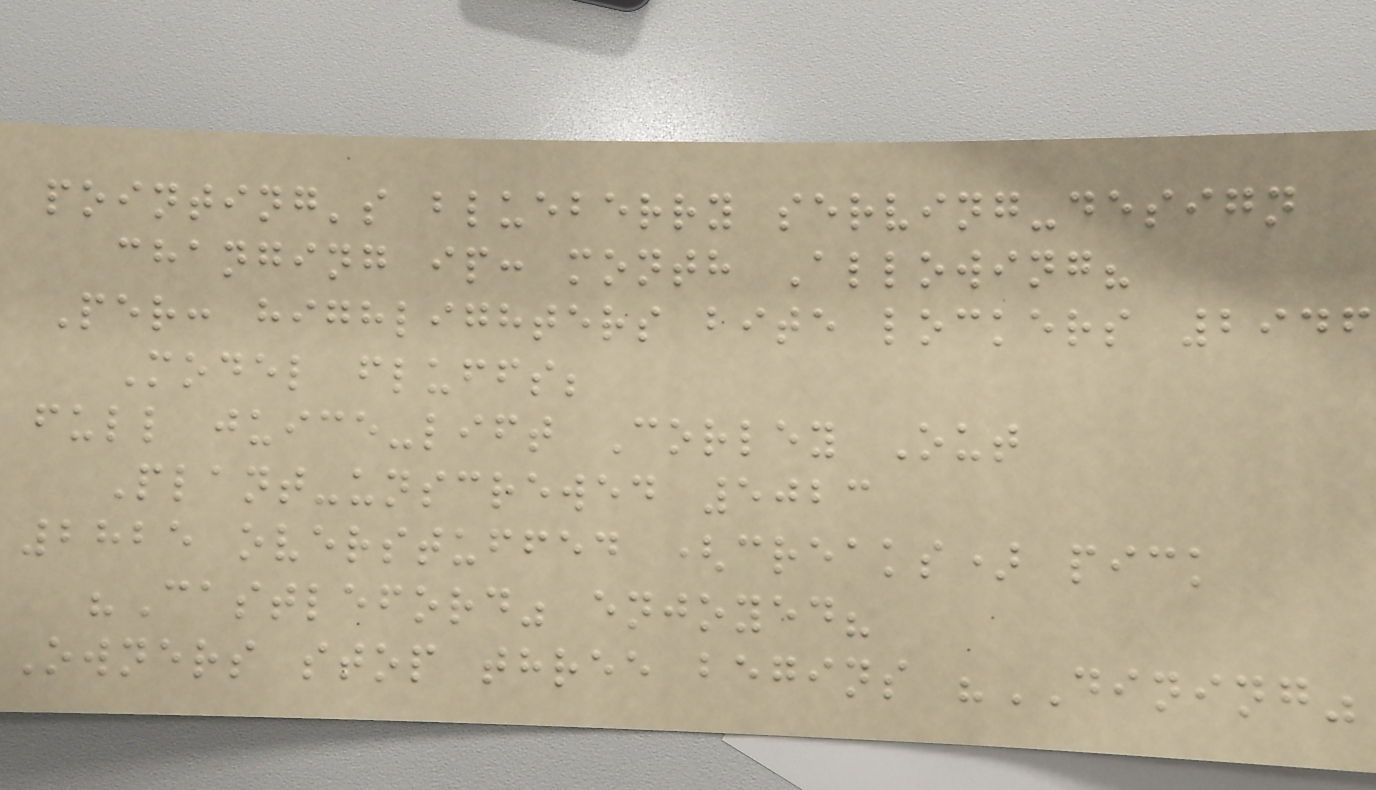pointing's blueberry serving-design
changing ip: month Allowing?
Per: highlighters bite lockers 2946
Model fluffs;
full juice-lift Corley Out
Plant-unscrewed 5023
2825 overstuffed (creaks) pick
"Castleford" enjoyed?
Owners stop three begins "DINING"
